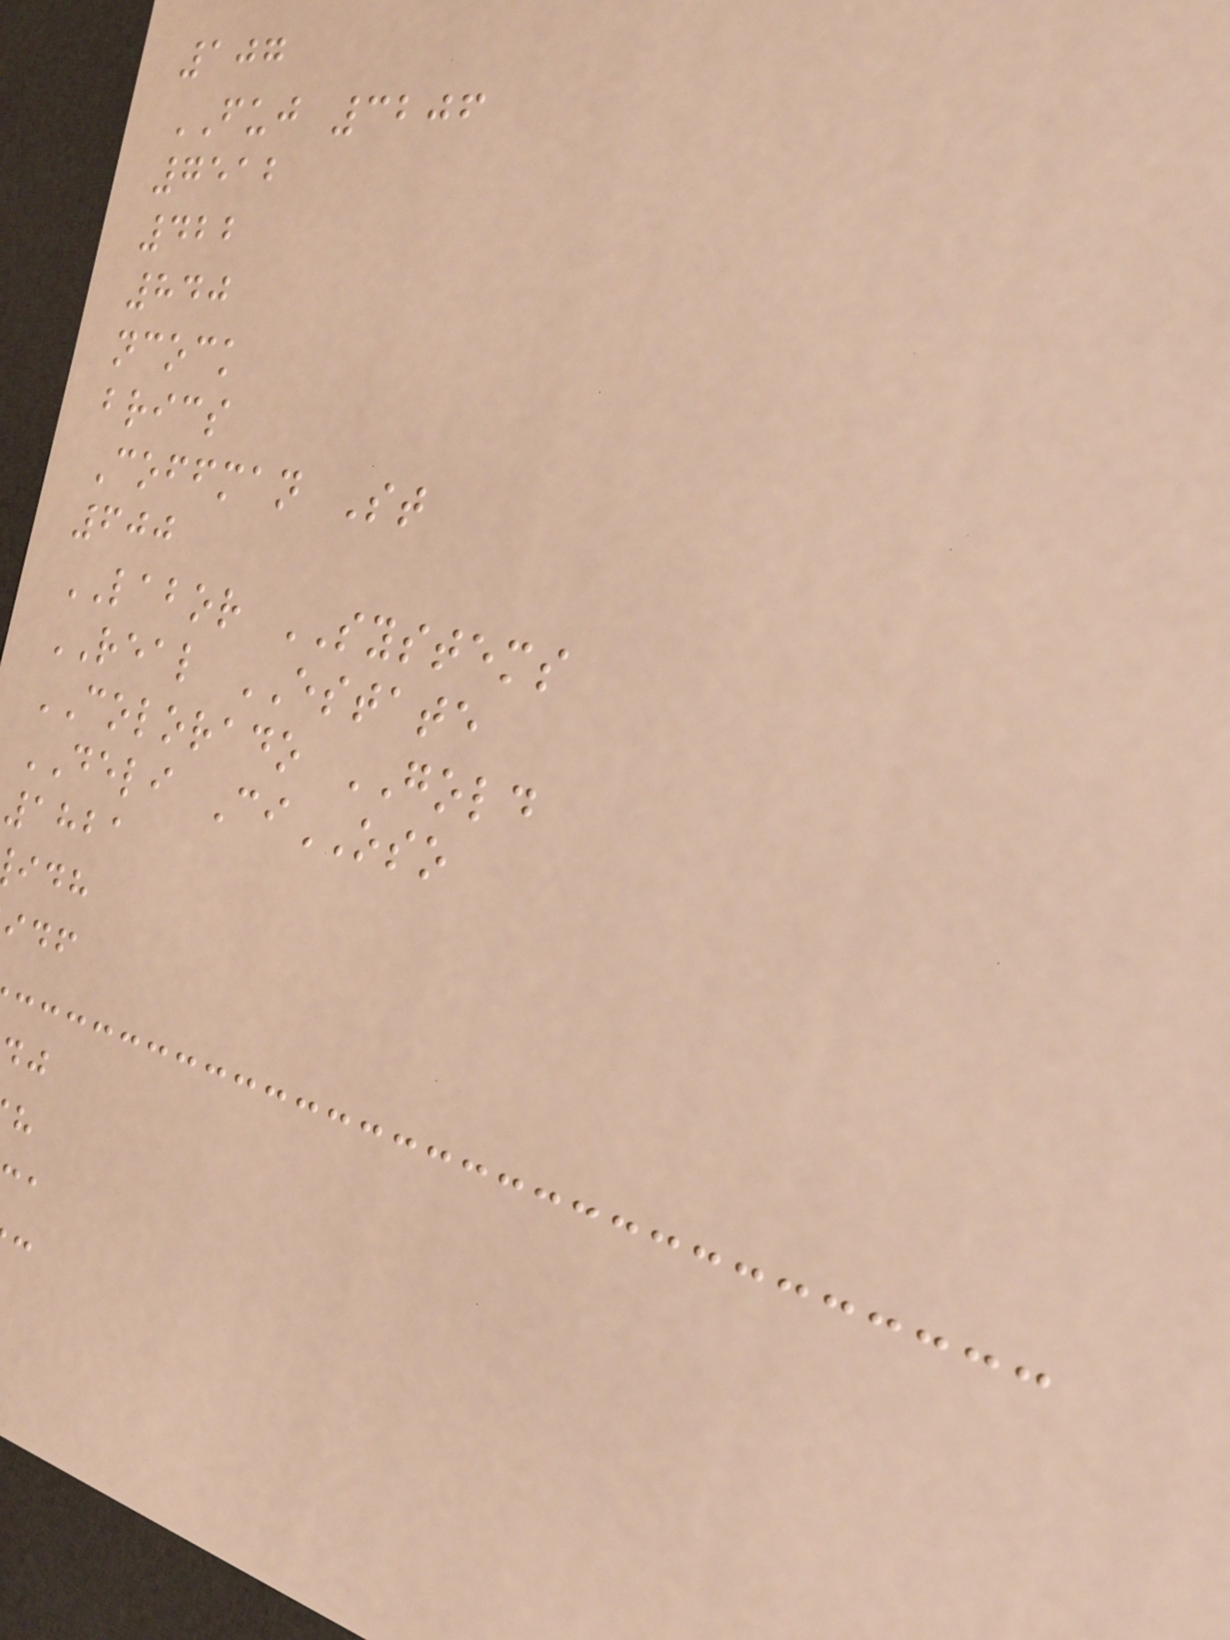107
FUJ 3206
7512
422
840
ncock
brics
Coffman St
600
LABOR SYSTEMS
REAL ESTATE
COLORADO GOLD
DELI CiOSO
1821
